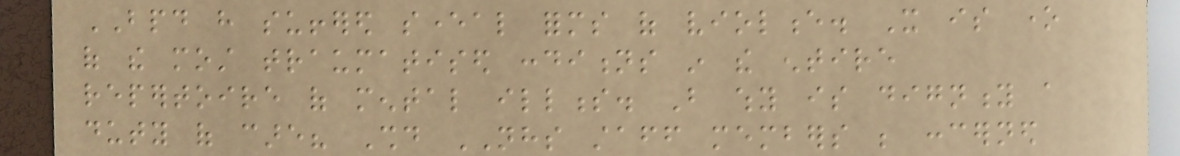BPD have suffered several forms of violence. It is one
of the most traumatised conditions in the entire
repertoire of mental illness. But why is dignity a
duty of care? Should NHS staff members be concerned
